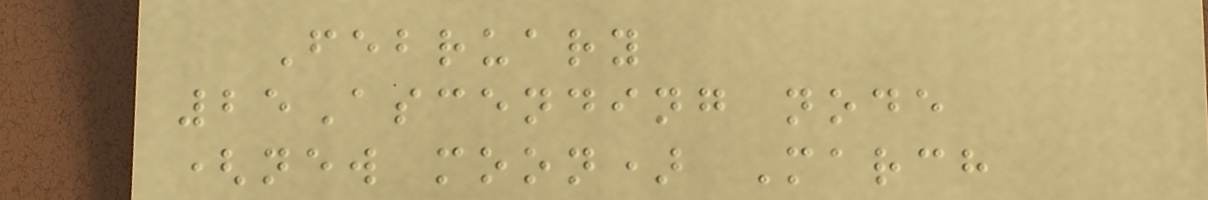February
25Ascending node
(new moon) March
